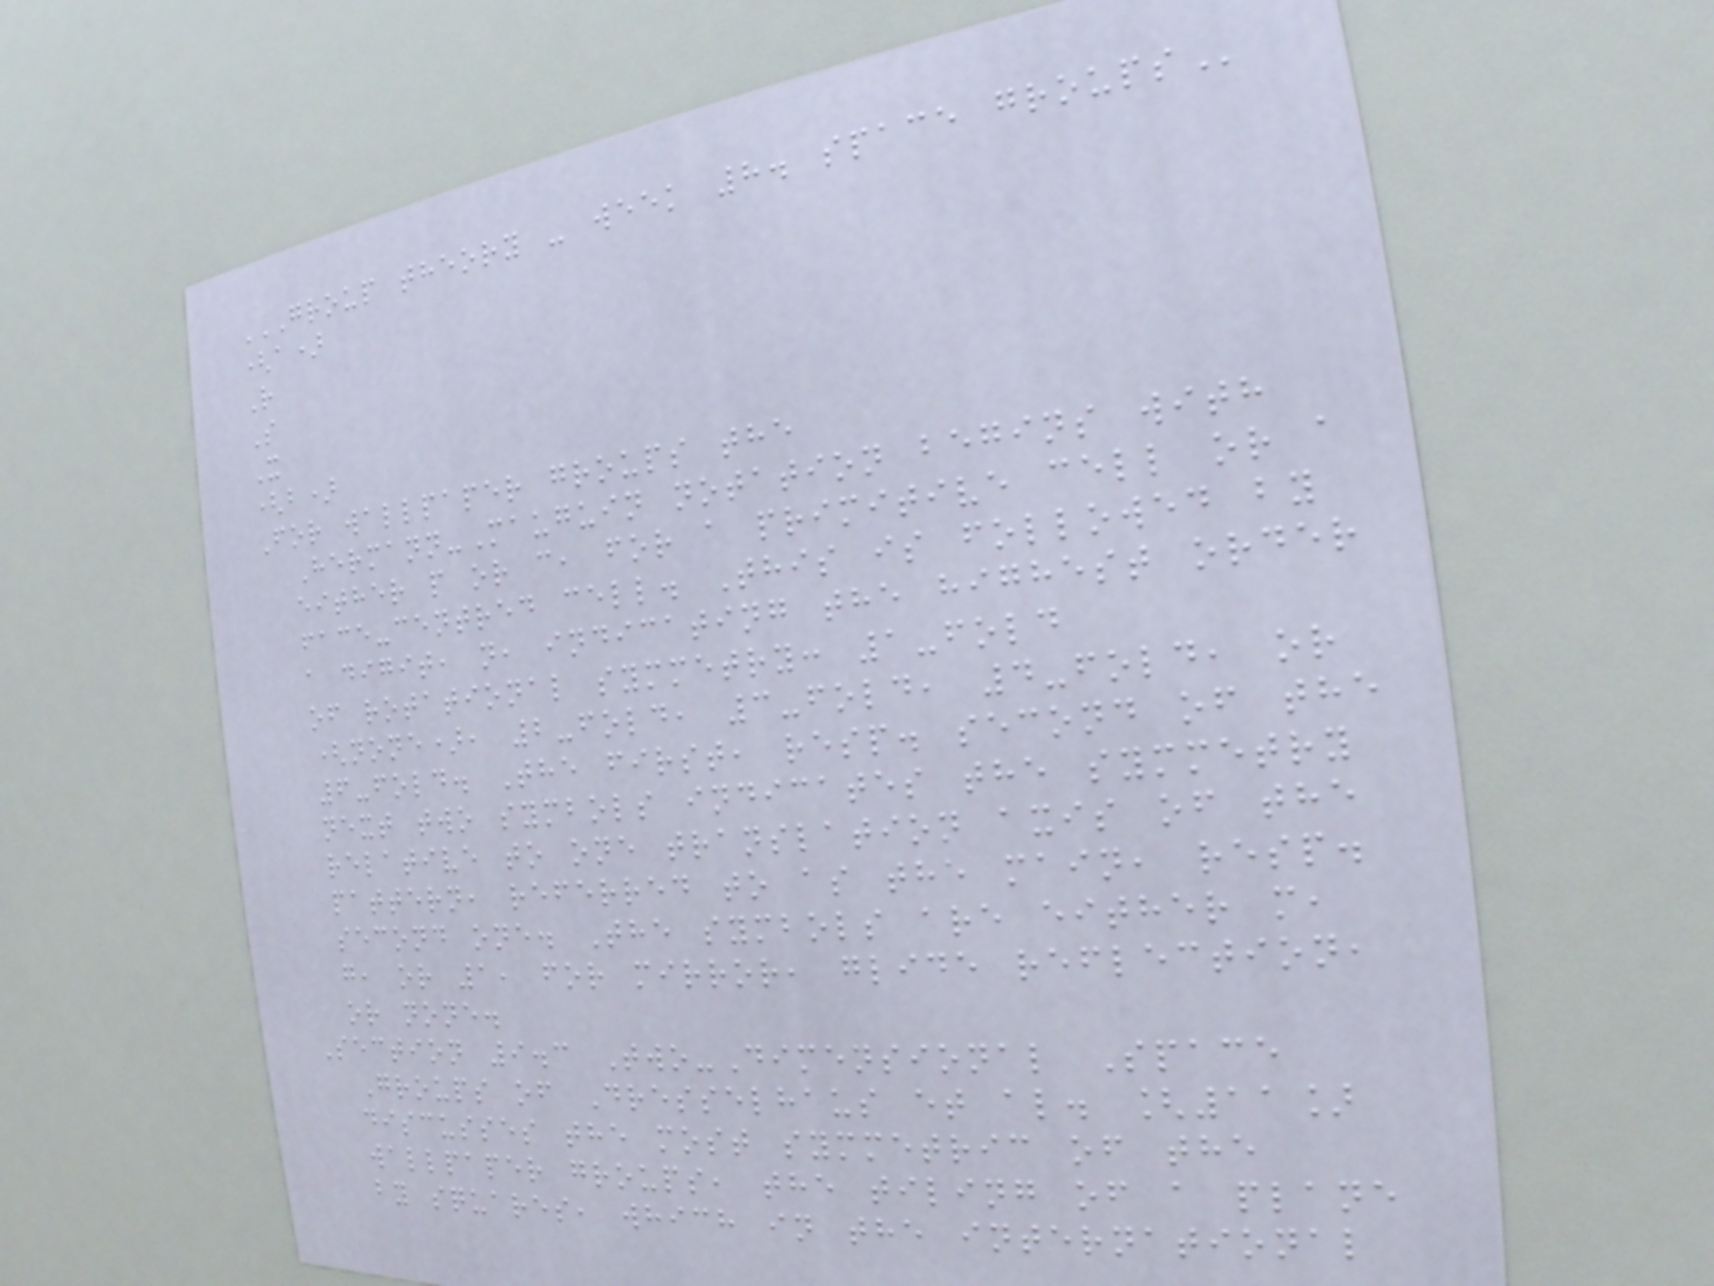GROUP THEORY - WEEK 8. SPACE GROUPS
(a)
R
S
X
(b)
For wallpaper groups the
Hermann-Mauguin notation begins with
either p or c, for a primitive cell or a
face-centred cell. This is followed by
a digit, n, indicating the highest order
of rotational symmetry: 1-fold
(none), 2-fold, 3-fold, 4-fold, or
6-fold. The first, resp. second of the
next two symbols indicates the symmetry
relative to one translation axis of the
pattern, referred to as the main, resp.
second one. The symbols are either m,
g, or 1, for mirror, glide reflection,
or none.
Section 9.3 Two-Dimensional Space
Groups of Dresselhaus et al. [11]
discusses the most symmetric of the
wallpaper groups, the tiling of a plane
by squares, which in the international
